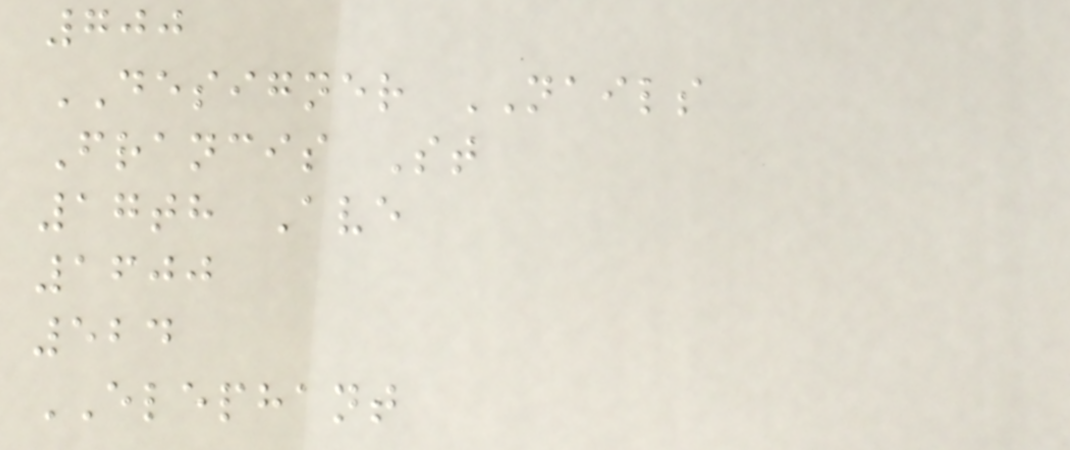700
DESIGNER NAILS
Francis St
17th Ave
1600
524
ELEPHANT
